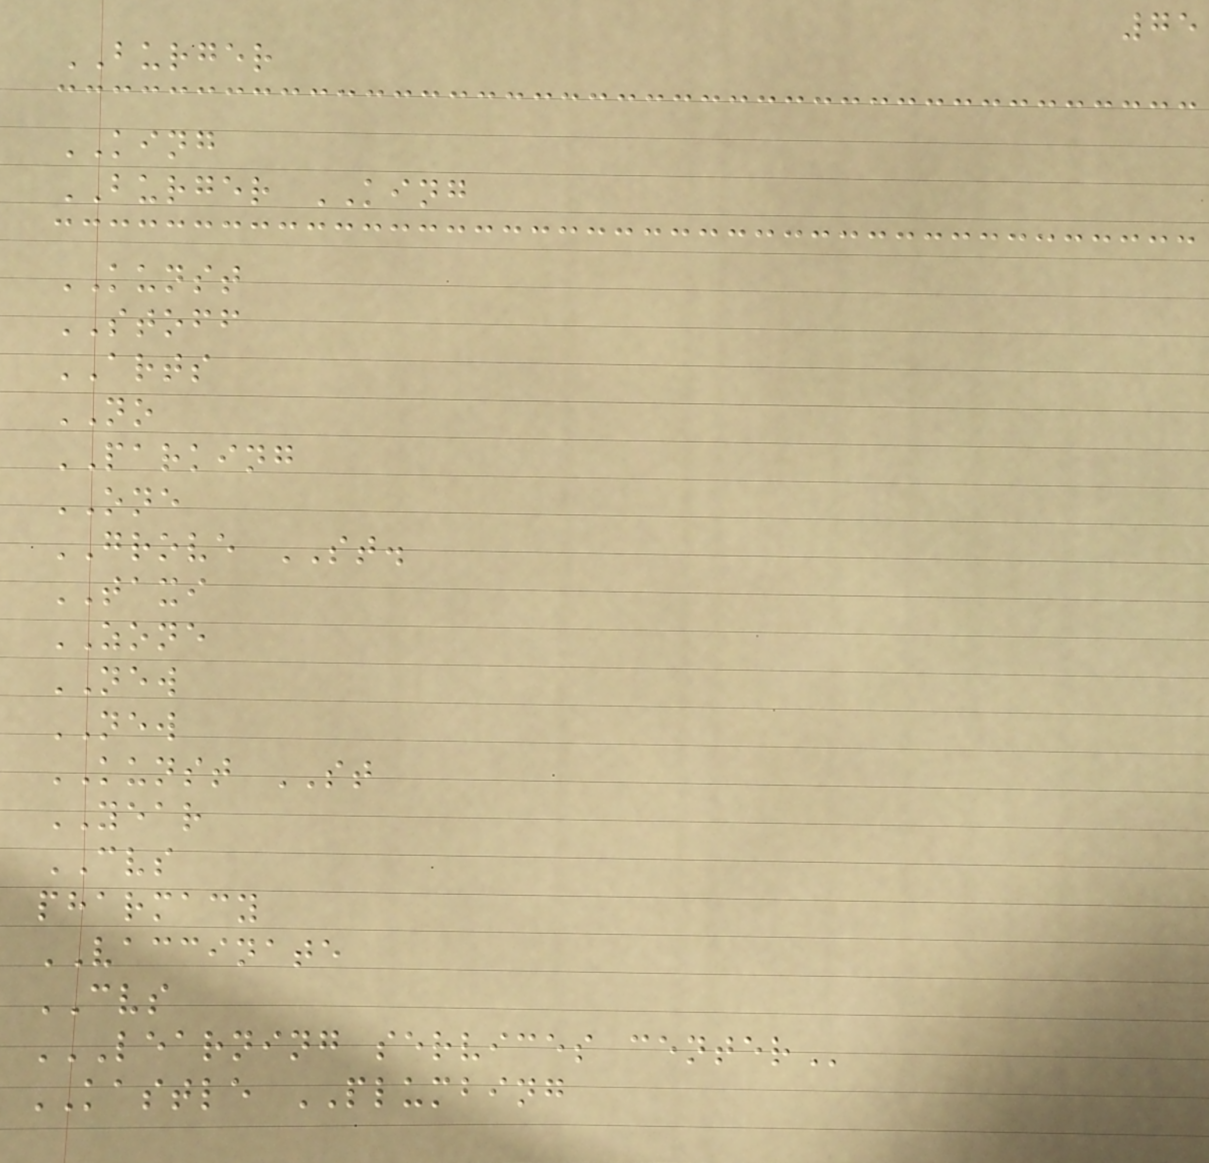75
BURGER
KING
BURGER KING
KUNST
STOFF
ARTS
NO
PARKING
ONE
GROVE ST.
TAXI
ZONE
NEW
NEW
KUNST ST
YEAR
CVS
pharmacy
VACCINATE
CVS
LEARNING SERVICES CENTER
KASTLE PLUMBING
